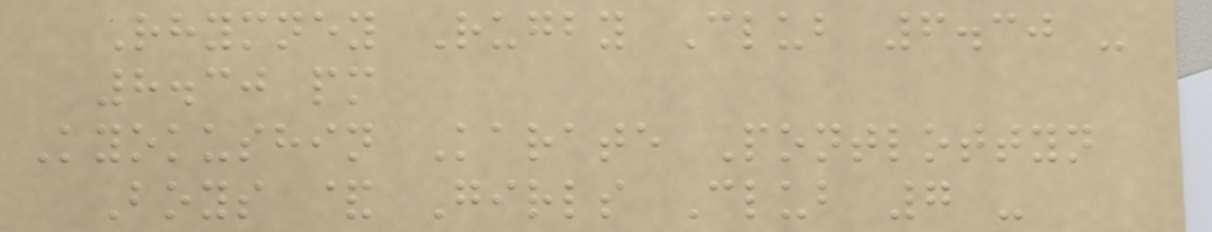Rhymney Rugby Club 6.30 -
8.30 pm
Kyokushin Karate Pontlottyn
Boys & Girls Club 7 -
